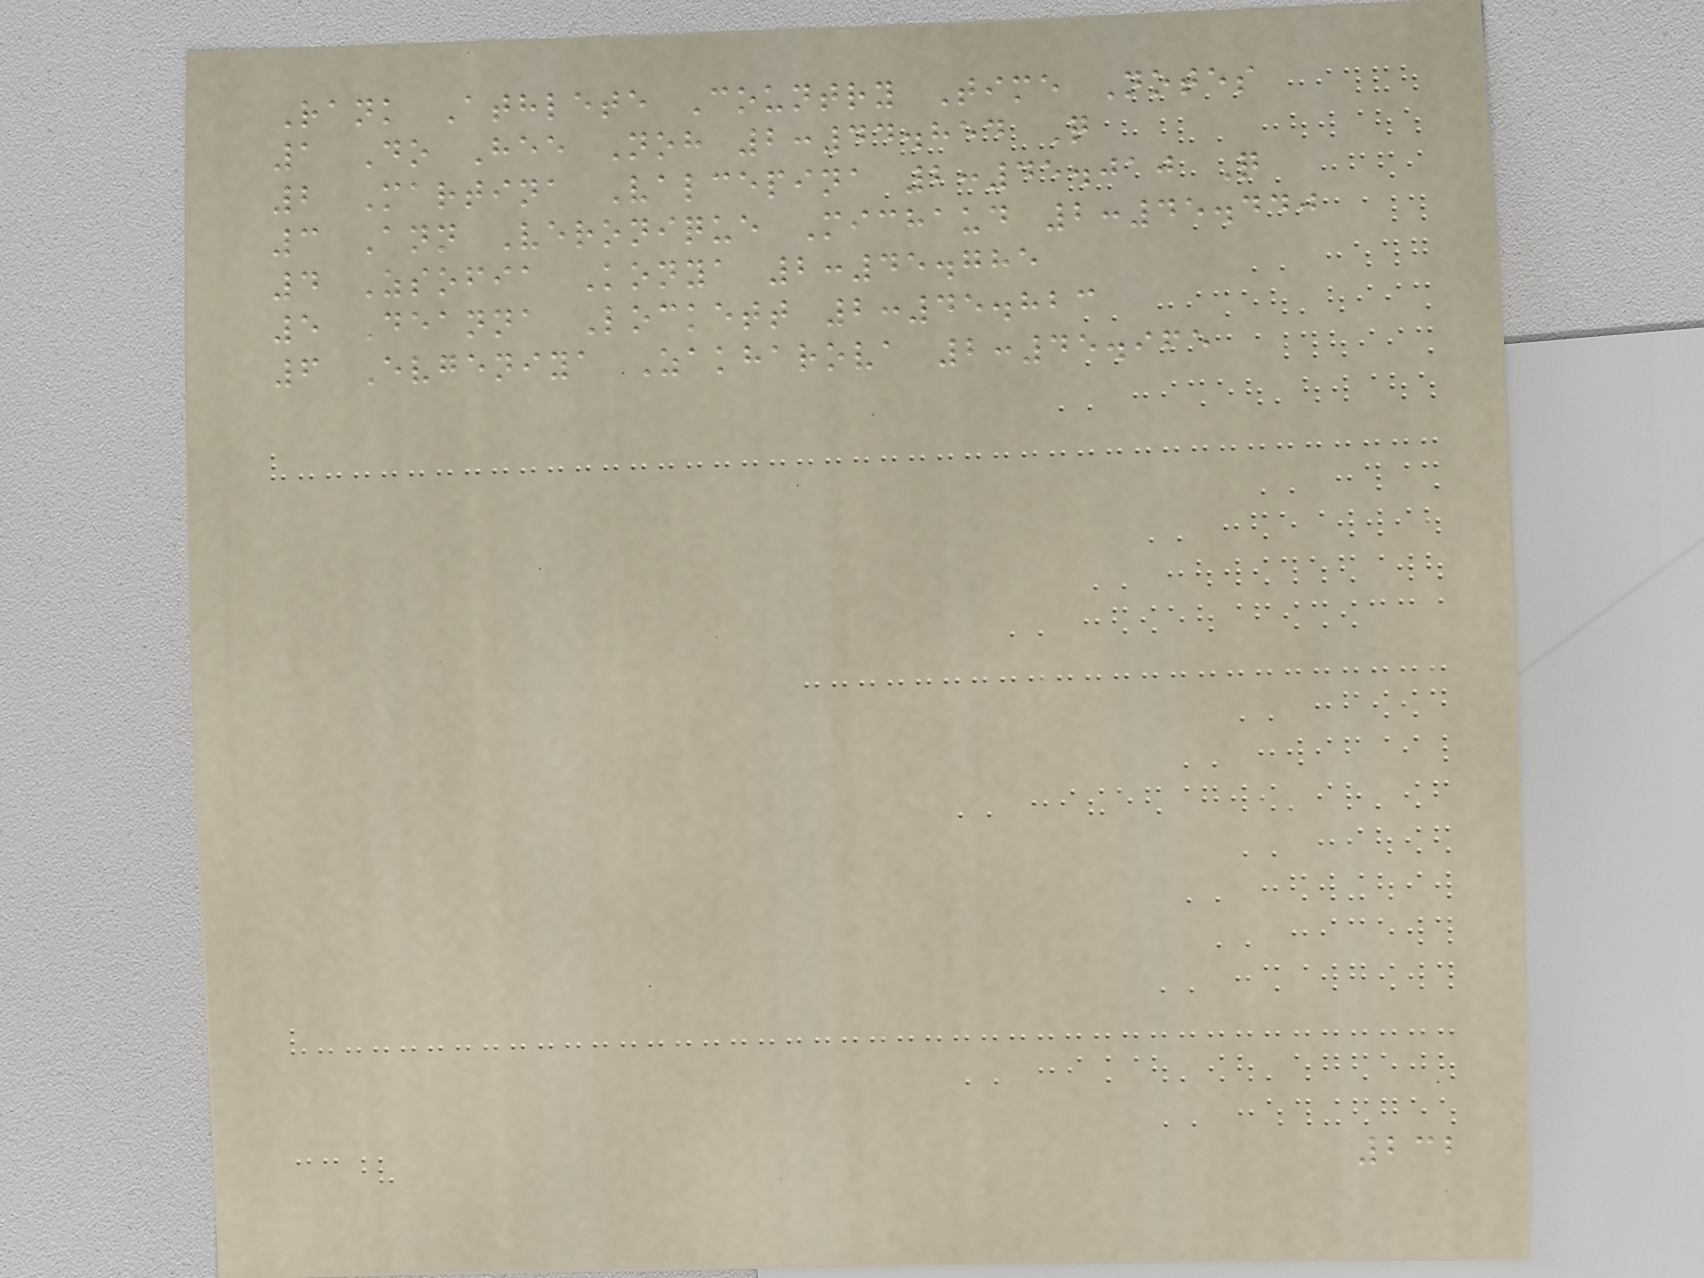Rank Athlete Country Time Notes
1 Do Hee Noh 2:44.854 Q
2 Martina Valcepina 2:45.010 Q
3 Ann Veronique Michaud 2:45.440
4 Zsofia Konya 2:45.785
5 Deanna Lockett 2:45.823
6 Evgeniya Zakharova 2:45.965
232
